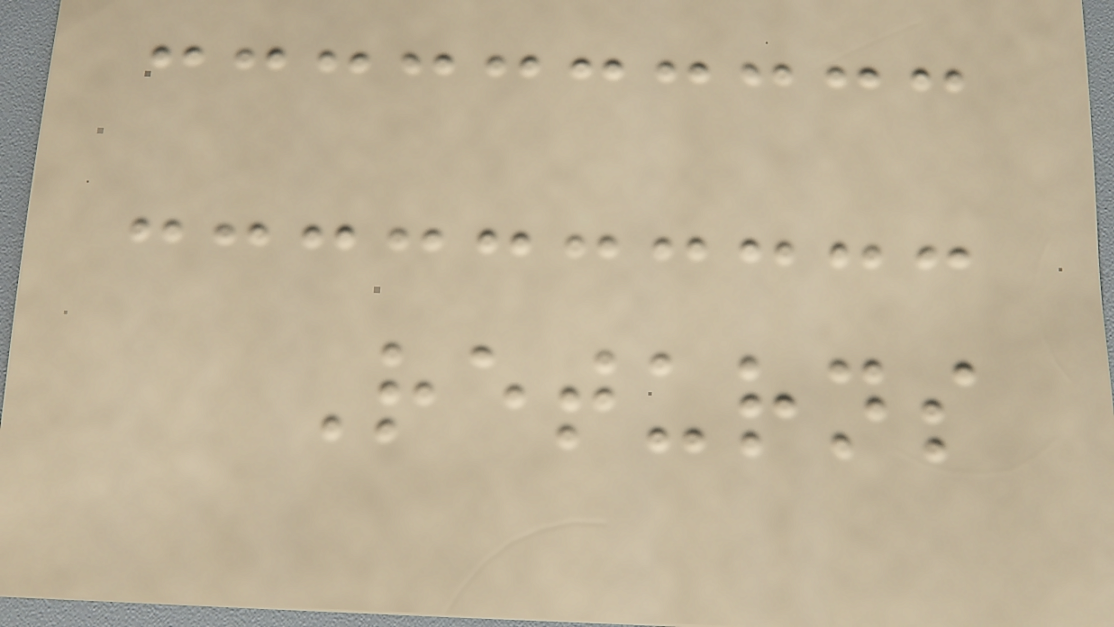Returns
